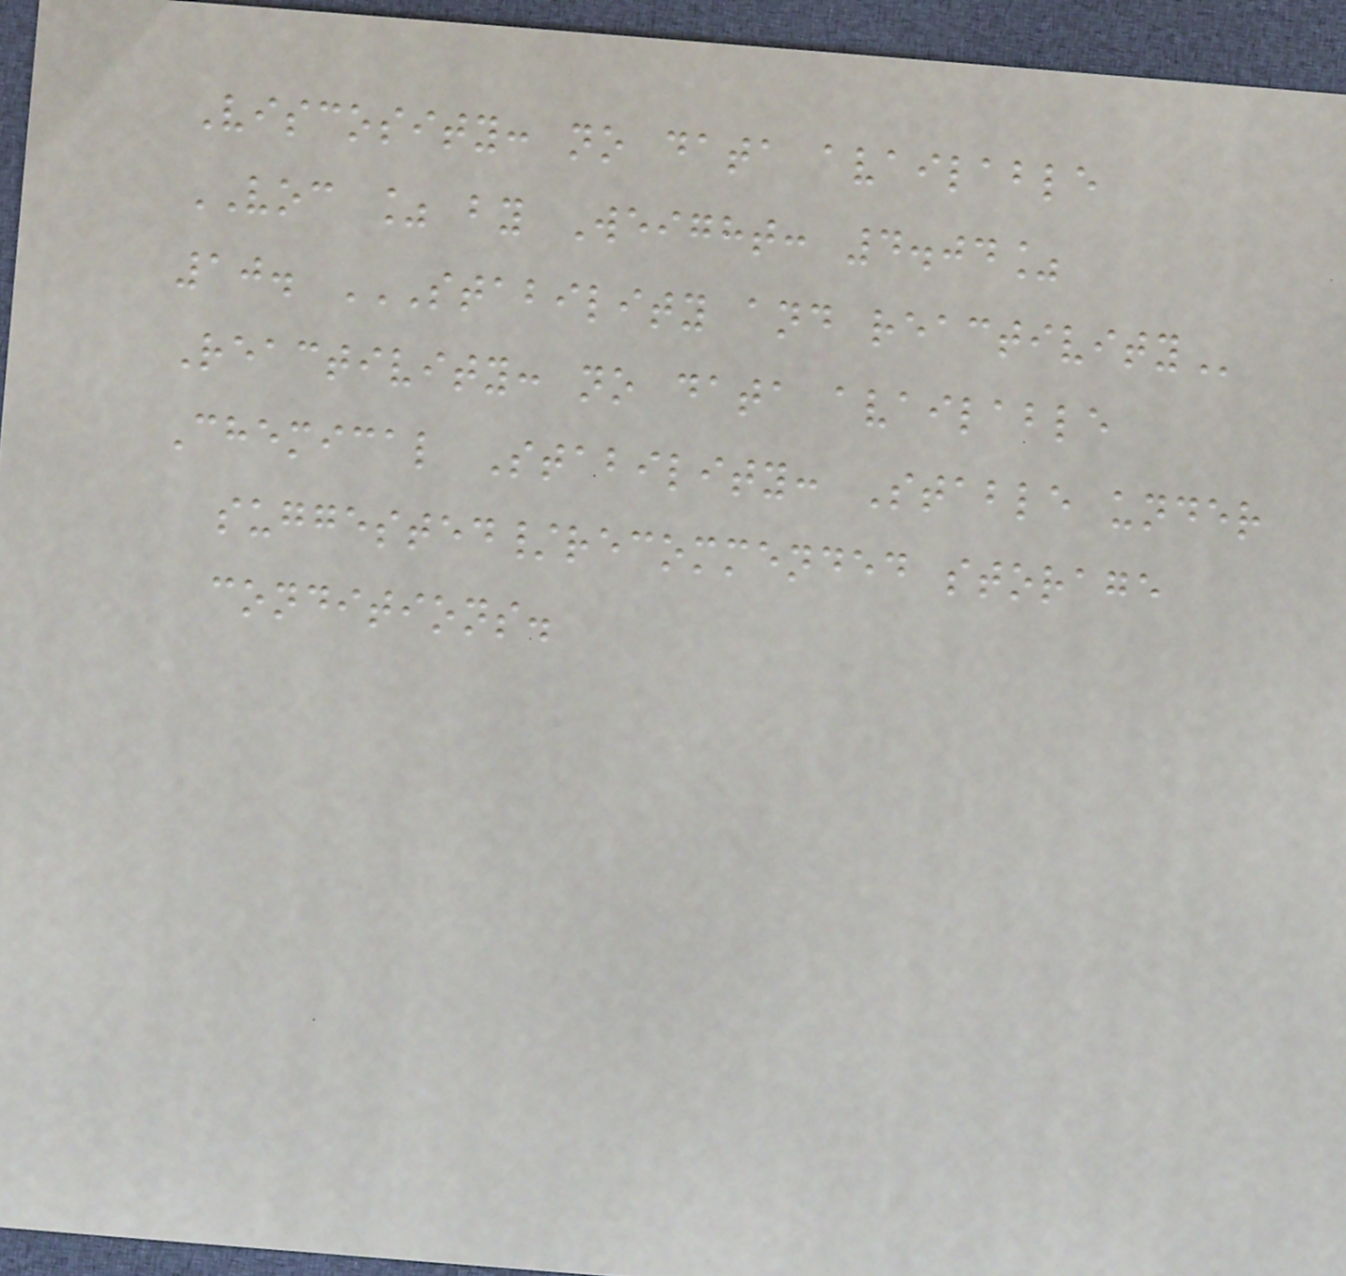Viscosity: no data available
VOC % by Weight: 4.04%
10. STABILITY AND REACTIVITY
Reactivity: no data available
Chemical Stability: Stable under
suggested/recommended storage
conditions.
